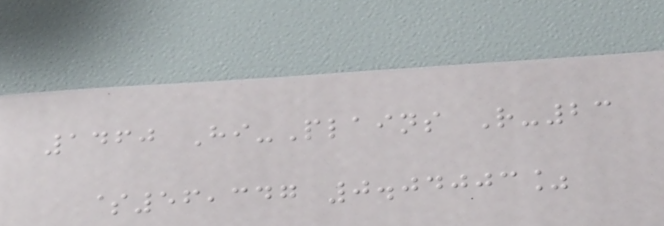1460 Hi-Plains R-23
$56,347 0.04003%
